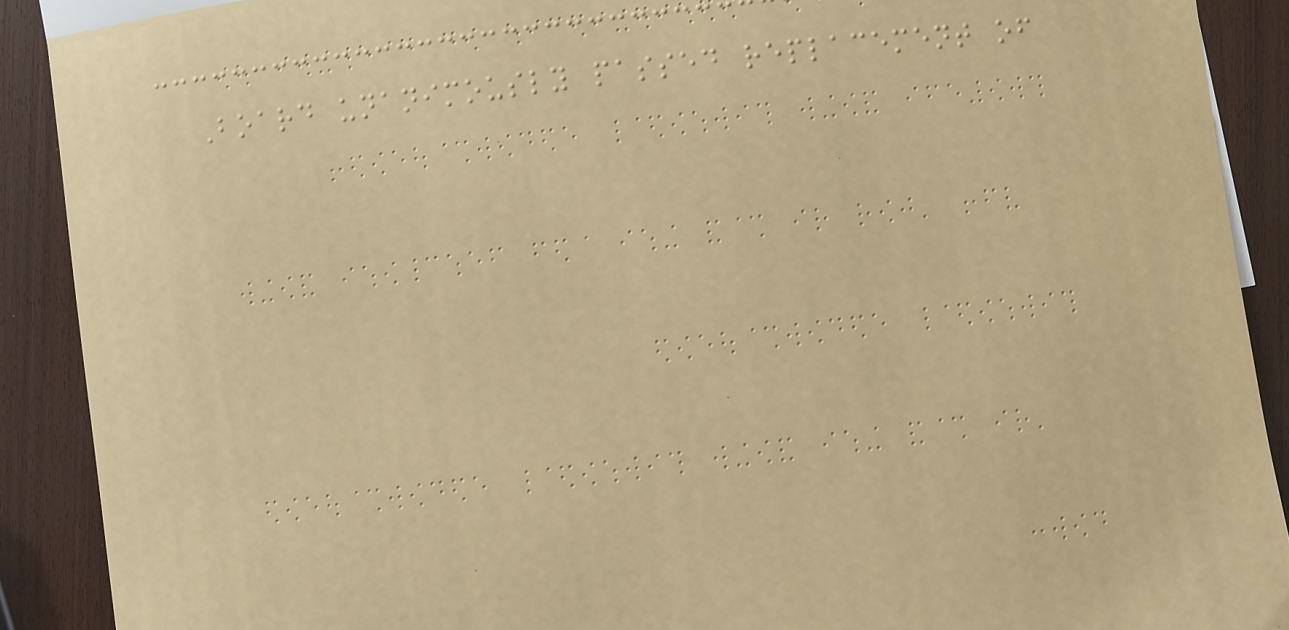Board unanimously passed replacement of
